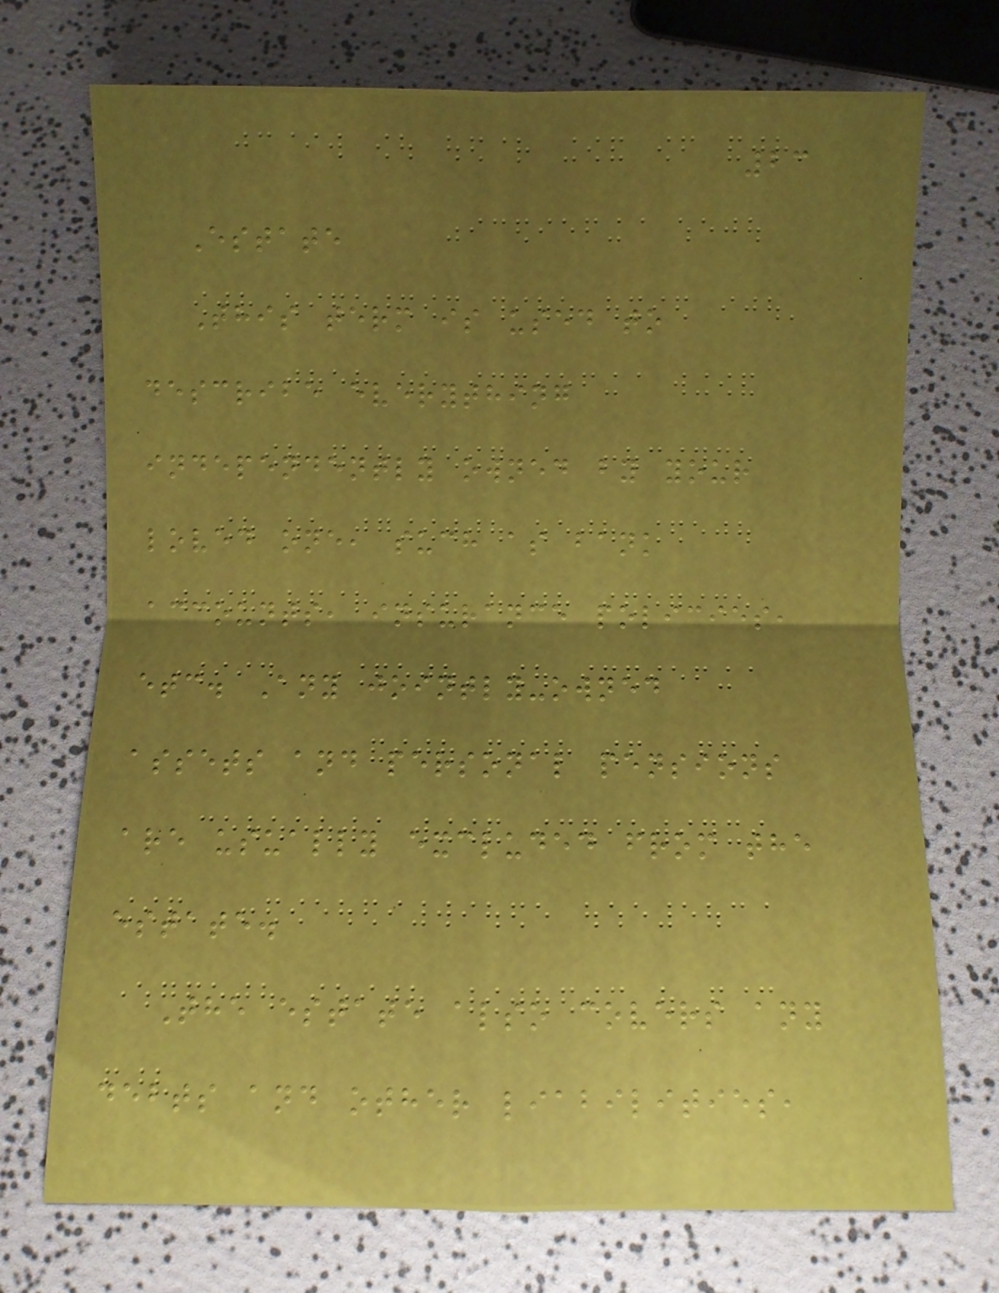23
Estate
This term is used to
describe everything
independently owned by your
loved one, such as bank
accounts, insurance policies,
etc. Any jointly-owned
assets and personal pensions
are usually excluded from the
estate.
The estate also covers any
debts and other liabilities,
